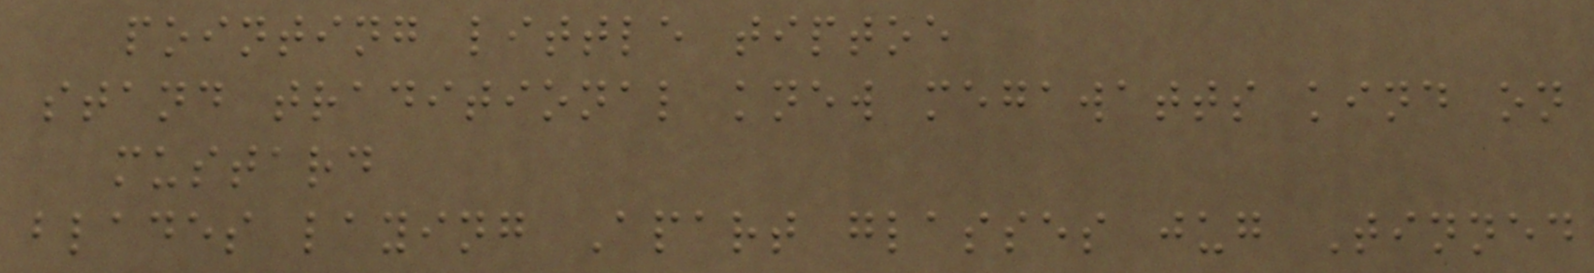pointing little tiptoe
stand traditional knew megawatts kind on
mustard
blades laying Apart glasses jug Tinned
